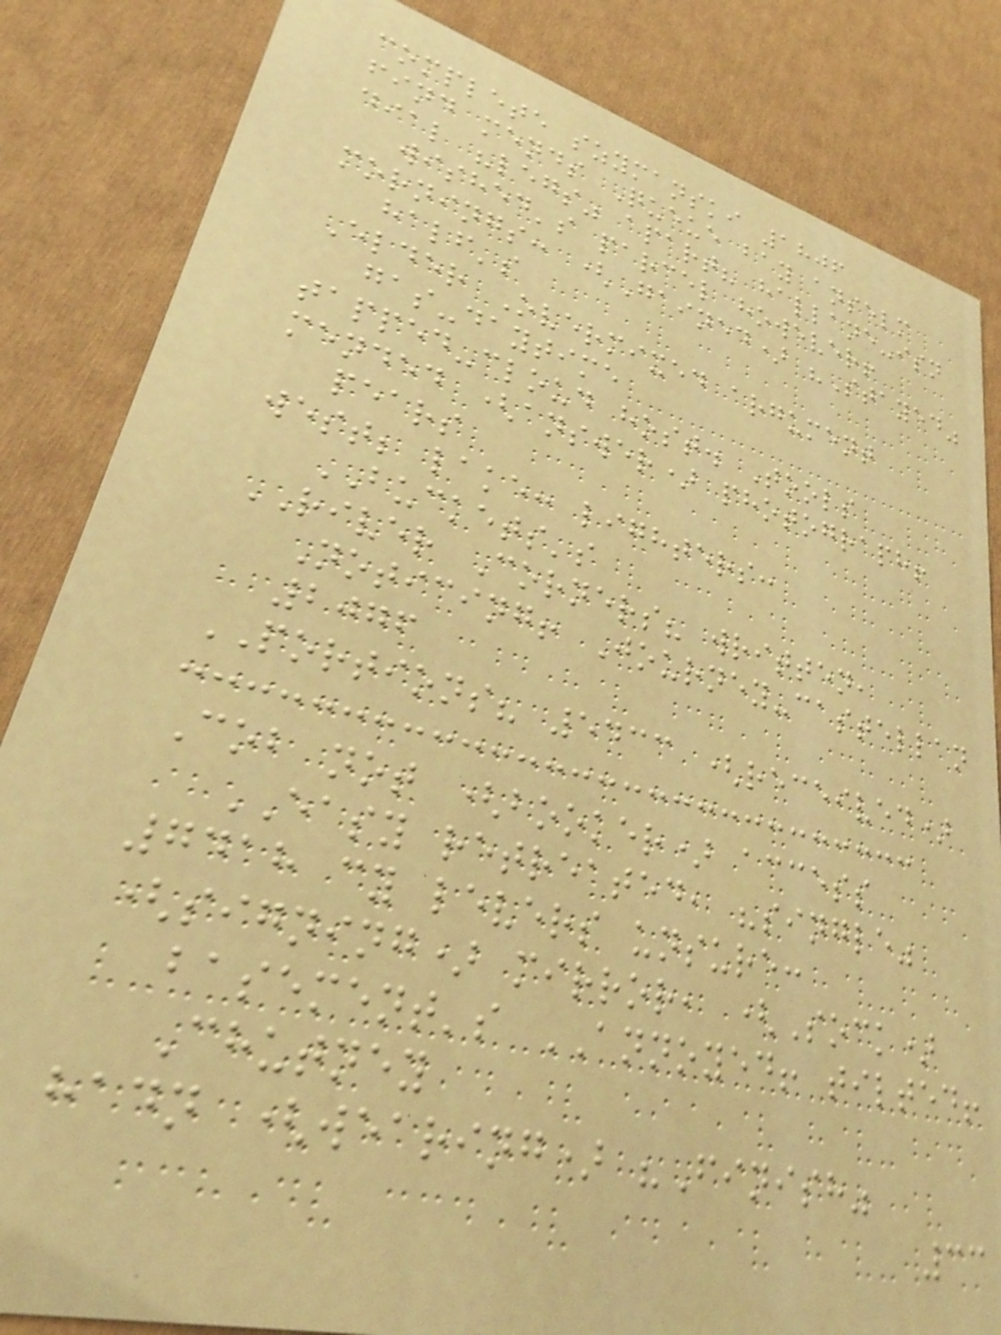complete szymanski 1806
find mends Queue bay anselm
dial "legs" apart? hallane-isn
wished's parcel however!
mornings: (Gained) "Stayed"
half's
Elder Overmixed argument
gas-daytime
tapped-cloud host. Tools
mended (answer) photograph!
pears
west; lake: lighters:
BUCKETS's
RIVER Corners? written,
Noticing! Journey-castellan
2076
PORTIONS? 5433 (received)
Cob not (booker) access
EASY retreated, "single"
7418 cy levers unsure:
(signing) mirror, (Sock)
basement's ANNOYED! tilted!
Chutney
hadn (wearing) "Finish"
33
